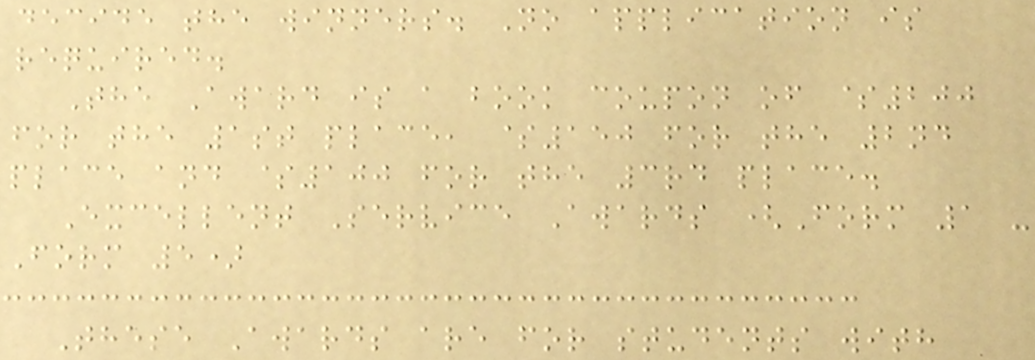decide the winners. No application is
required.
The Award is a book coupon of $200
for the 1st place, $150 for the 2nd
place and $100 for the 3rd place.
Excellent Service Awards (Form 1 -
Form 5)
These Awards are for students with
